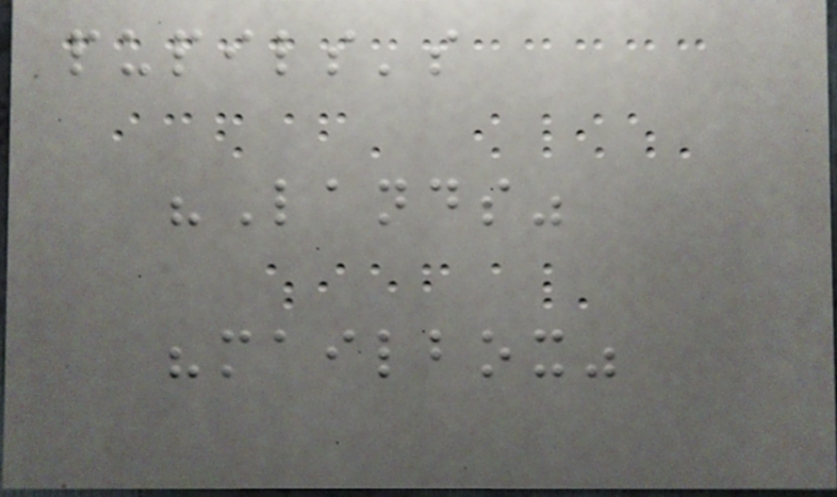pupils's
"Lands"
"mailbox"
